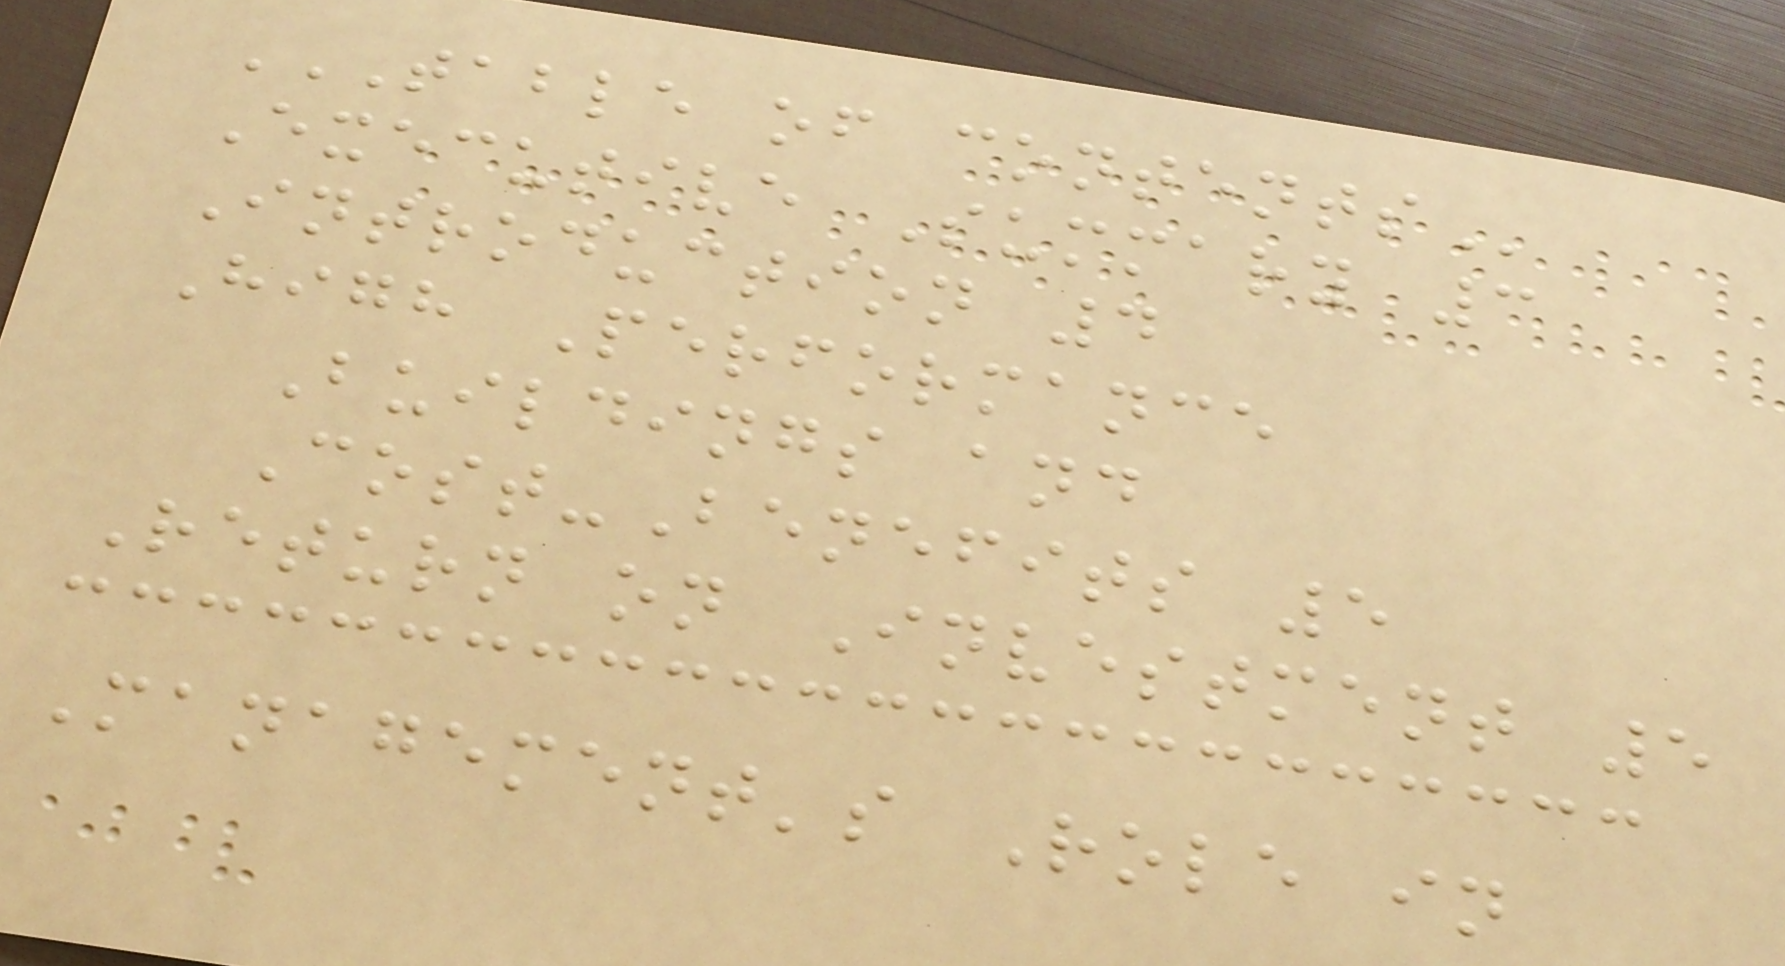TABLE OF CONTENTS
Executive Summary 3
Introduction 4
High Performance
Buildings and
Cost-Benefits 5
Return on Investment 5
Management's Role in
